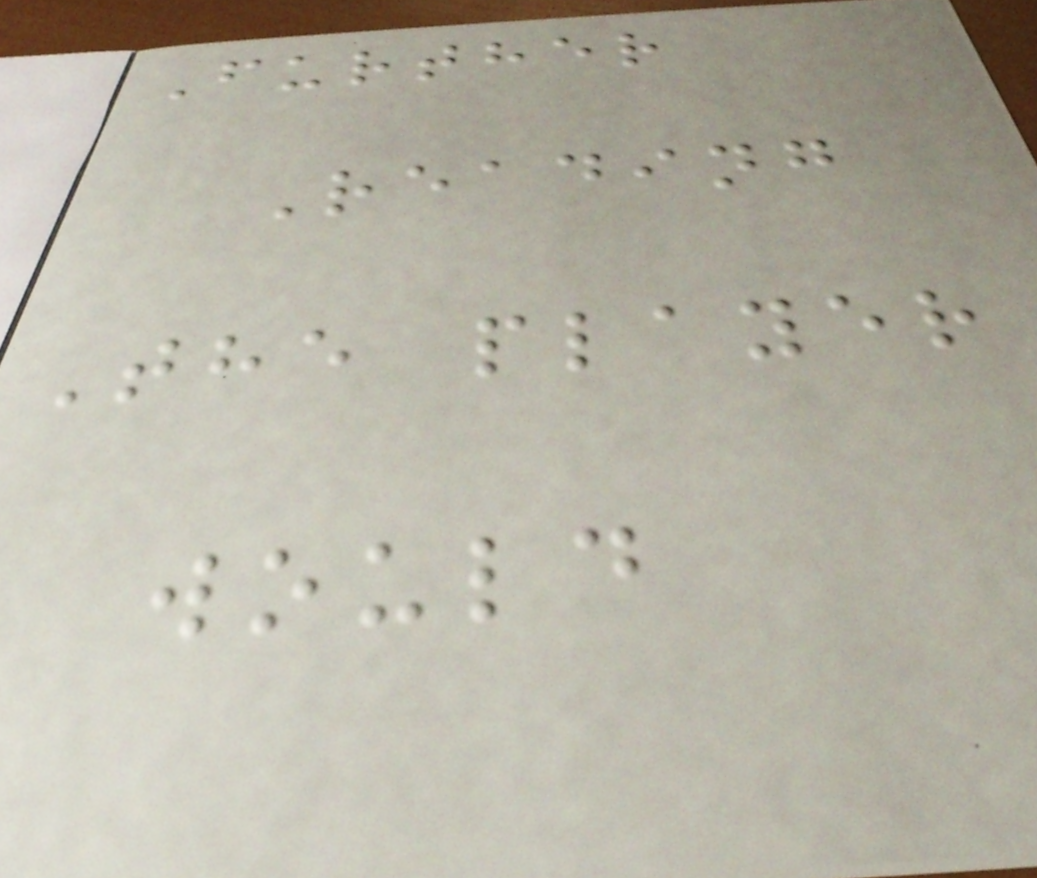Further
Reading
The player
would
